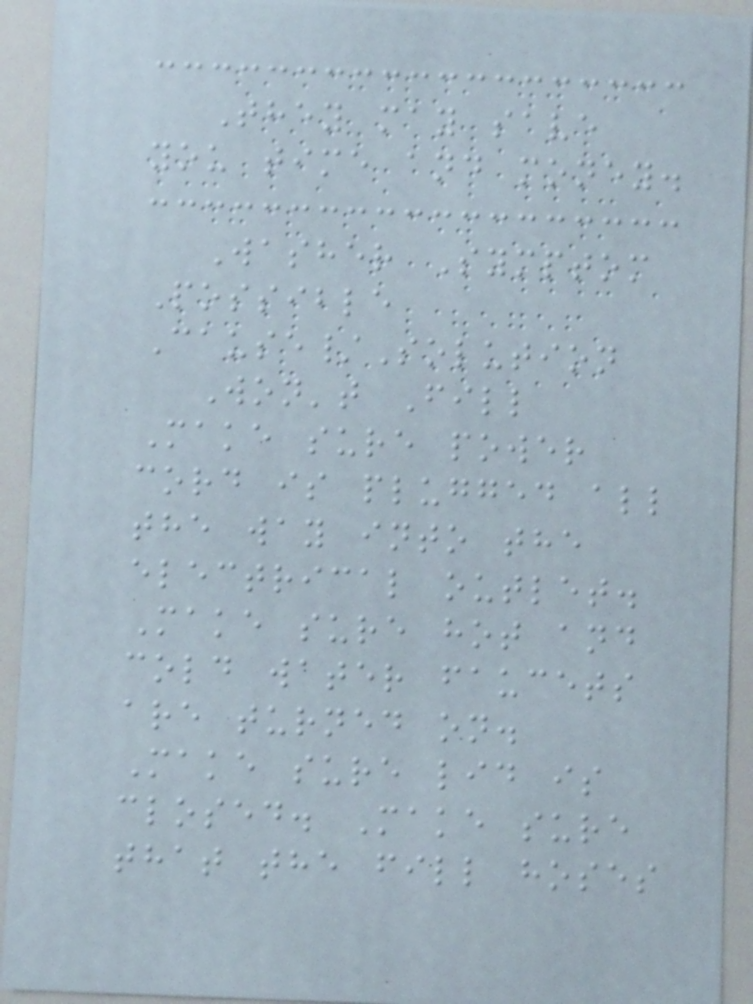They may save
you time and money.
Washer Symptom
Possible
Cause/Solution
Won't Fill
Make sure power
cord is plugged all
the way into the
electrical outlet.
Make sure hot and
cold water faucets
are turned on.
Make sure lid is
closed. Make sure
that the fill hoses
